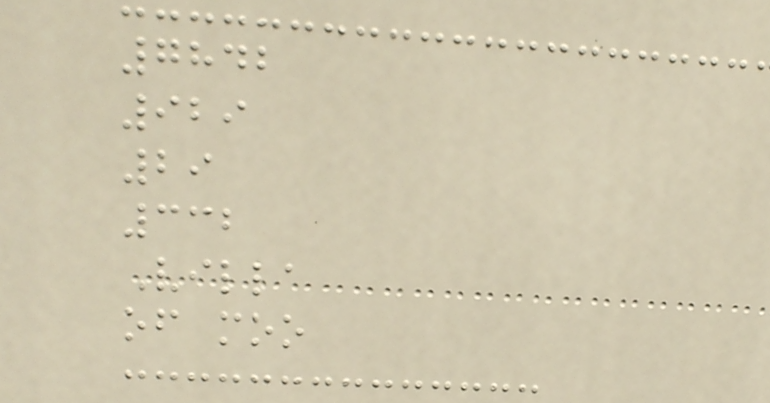7842
929
29
332
Villa
of moo
